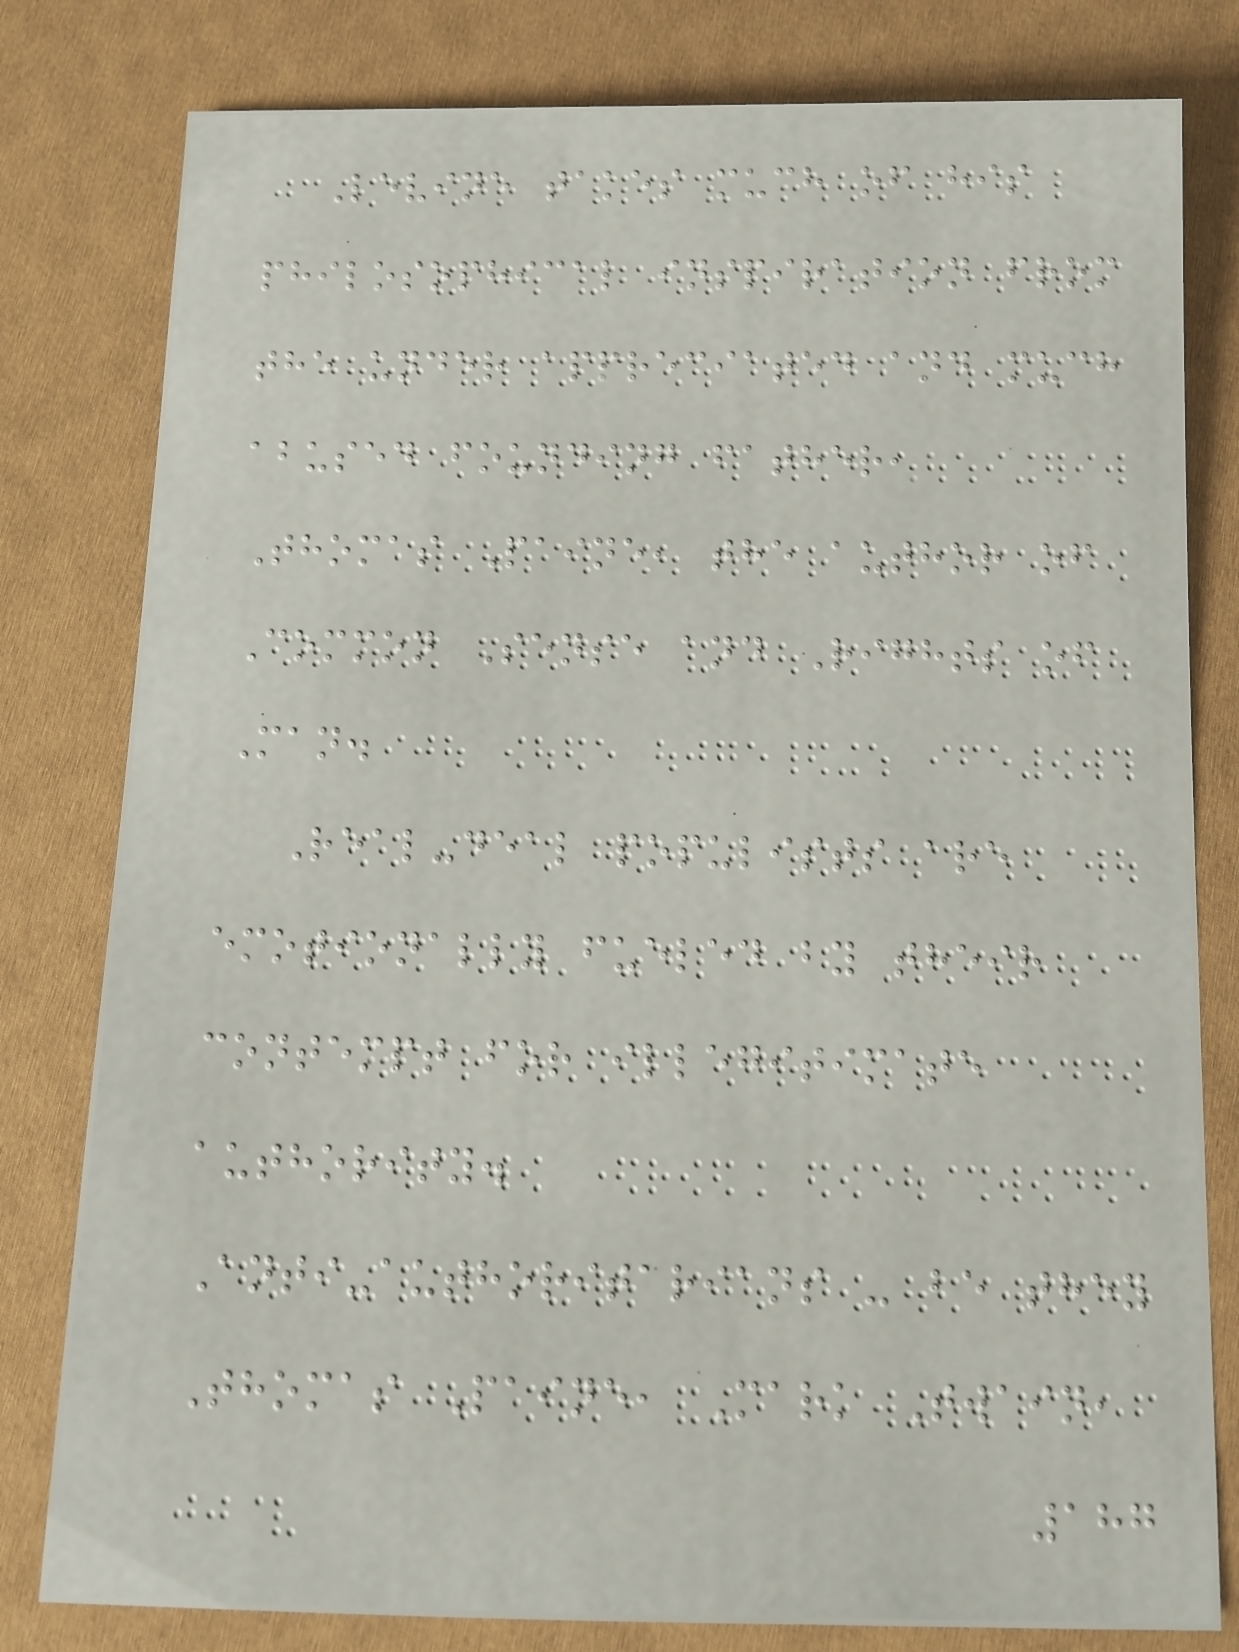Levine takes much of his
philosophical inspiration from
the under appreciated and much
abused founding father,
Thomas Paine, the author of
Common Sense and Rights of
Man.
Real-deal populists are
emotionally fueled by their
contempt for illegitimate
authority.
Anti-authoritarians - be they
Thomas Paine, Mark Twain,
187
